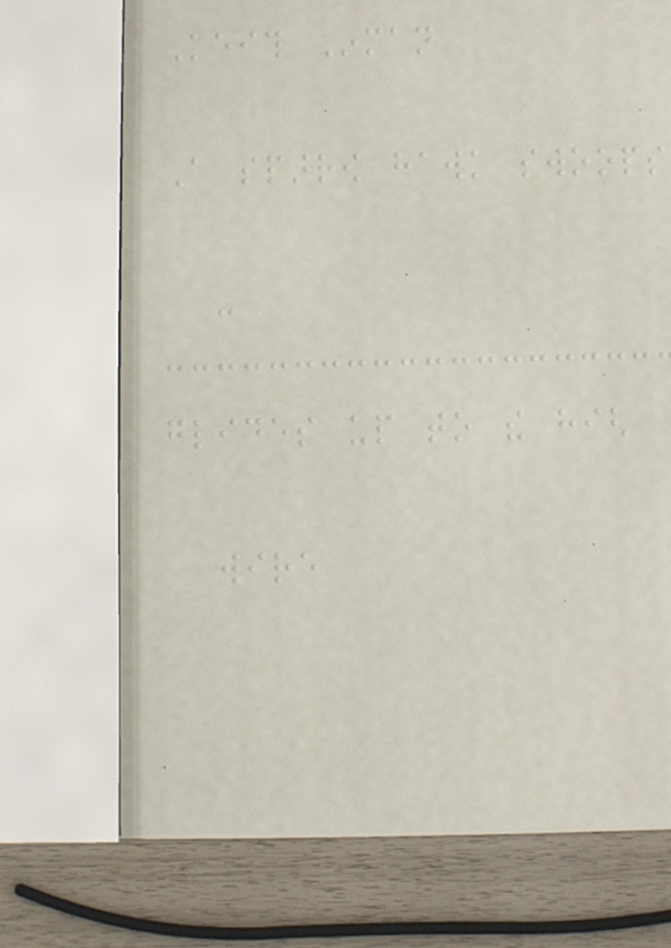Keith Inman
A sparrow hawk swoops
-
glides up to the high
wire
